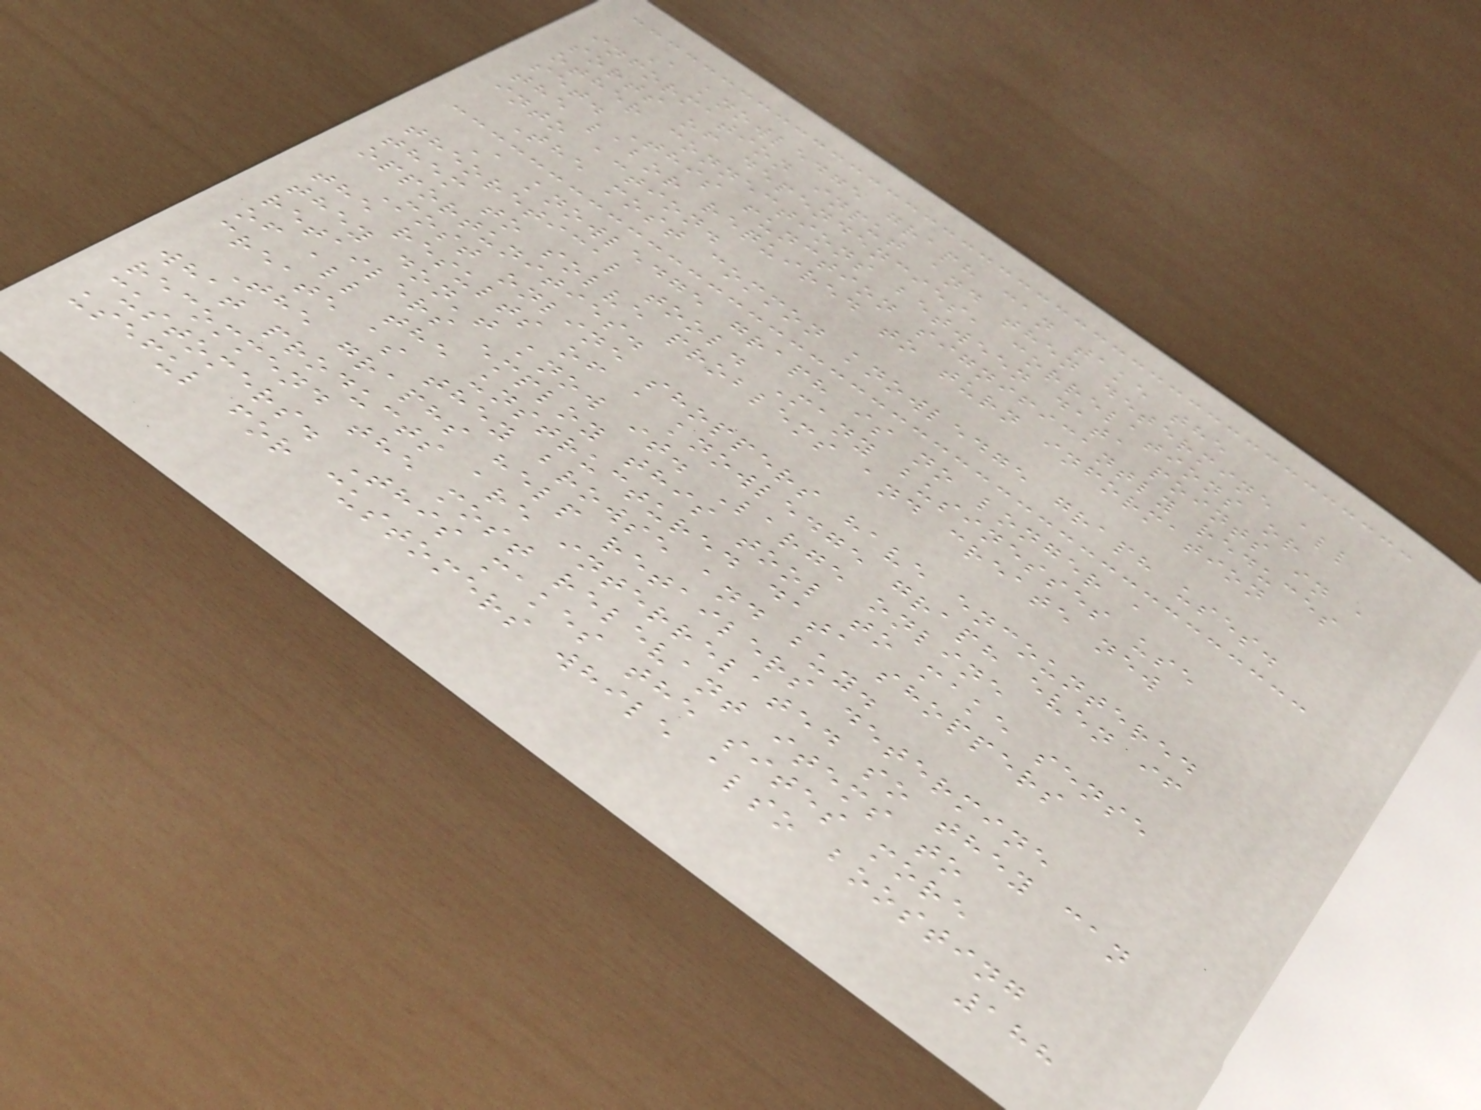A knowledge graph can take the
information input and then determine all
sorts of dependencies, correlations or
other connections between data points in a
set. This function significantly reduces
the labor required to turn information
into action.
The most common knowledge graph uses.
A knowledge graph is no longer a
theoretical tool. Many businesses use
them to solve problems and create new
opportunities.
Most online shoppers have encountered
the results of a knowledge graph even if
they don't know it. Large online
retailers employ this tool to make sense
of all the unstructured data shoppers
create as they browse and buy.
The graphs help retailers determine
what products are interrelated so they can
recommend the most relevant items to
customers. This makes the sites more
useful for customers while also boosting
188
